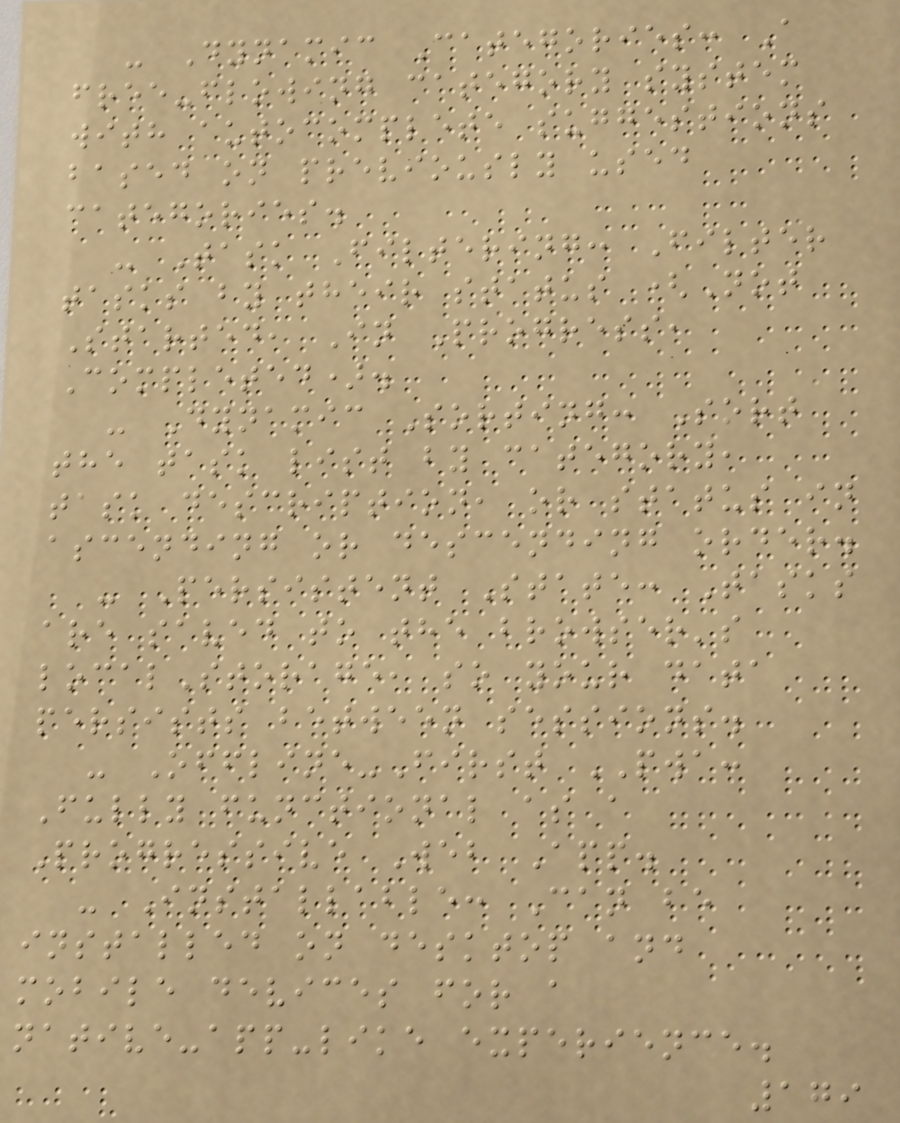- Dynamic Categories: A
free-flowing category system
with autocomplete suggestions
based on previously used
categories.
- Task Filtering: Filter
tasks by their status (Not
Started, In Progress,
Completed).
- Dynamic Sorting: Sort
the task list by category,
task description, or status in
ascending or descending order.
- Persistent State: Tasks
are saved to the browser's
localStorage, so your data
persists between sessions.
- Offline-First PWA:
Fully functional as a
Progressive Web App.
- Installable: Can be
installed on desktop and
mobile devices for a
native-app-like experience.
179
